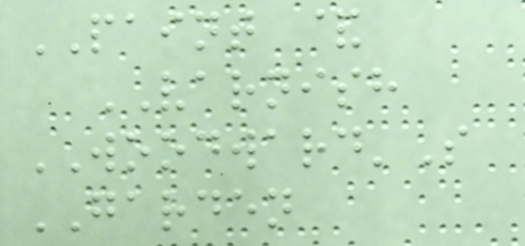PAINT &
VARNISH
WOODWARD'S
GARDEN
